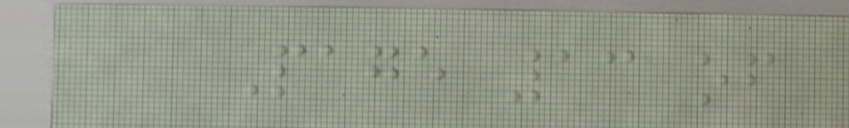Page 13 of
